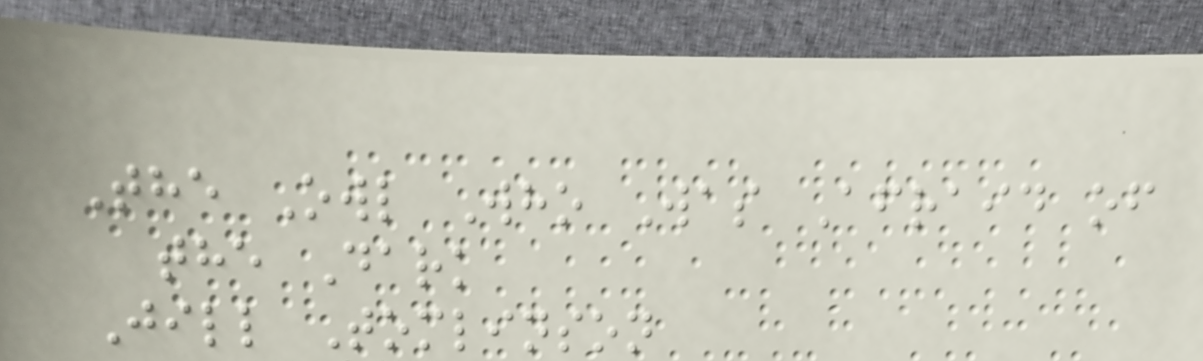The Owl Who Was Afraid of
the Dark
Jill Tomlinson
